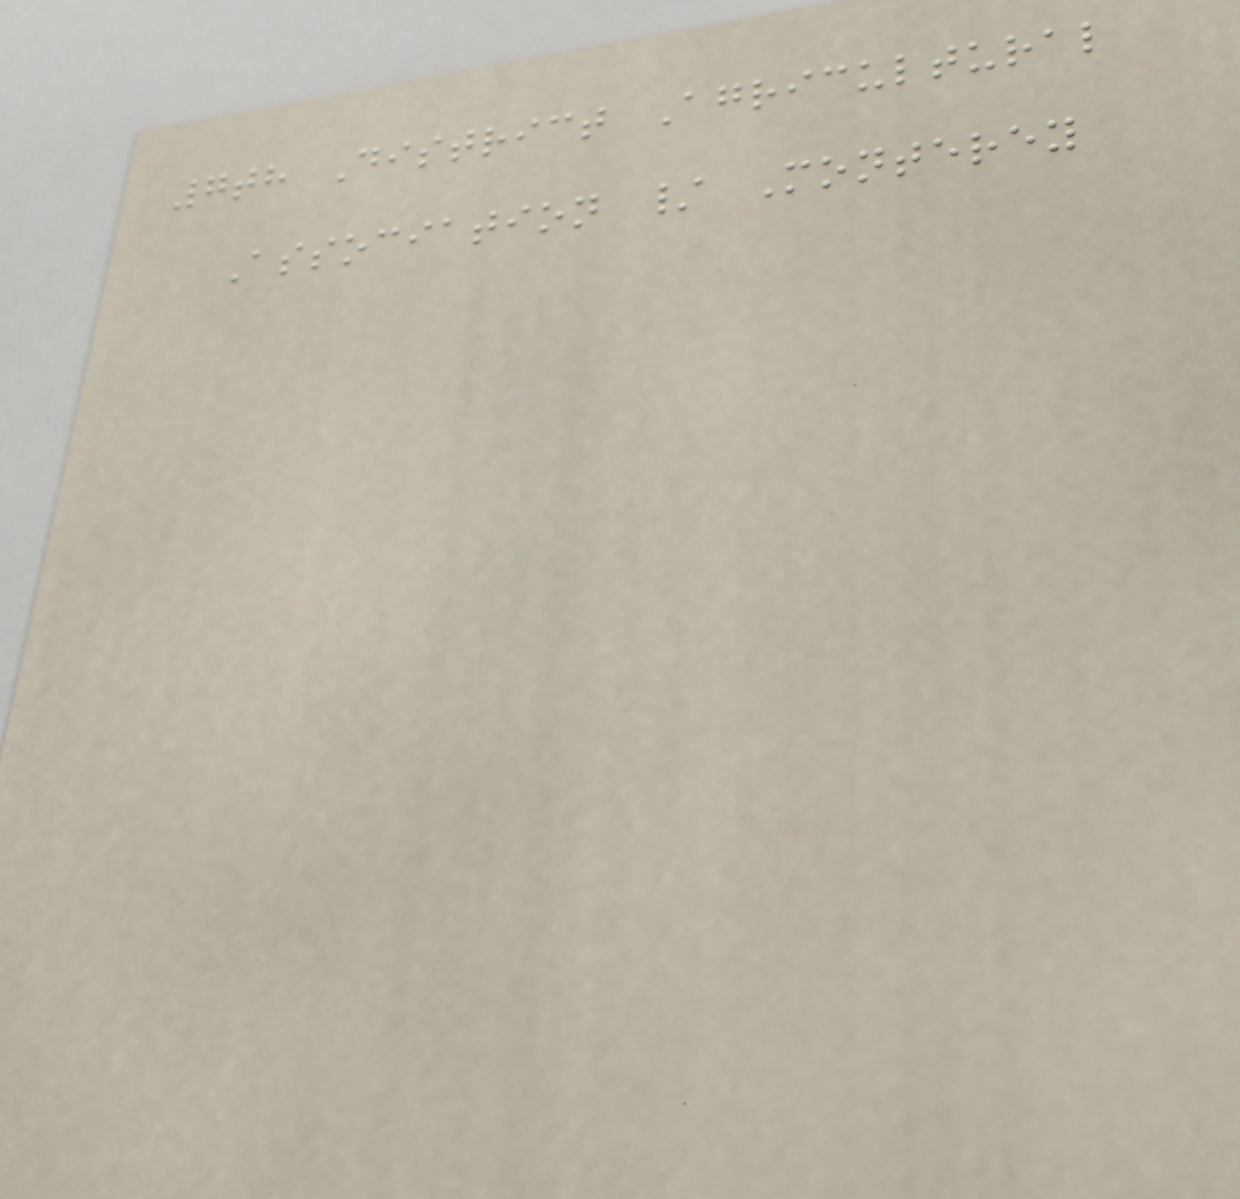7th District Agricultural
Association / Monterey
